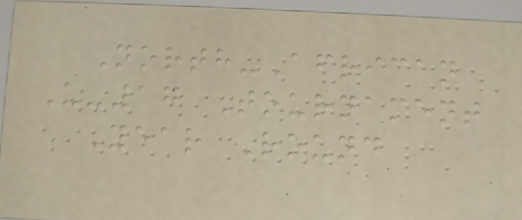North-African
U-17 Tournament
Year Round
